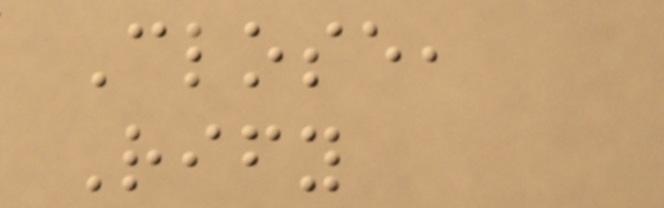Close,
Rify
